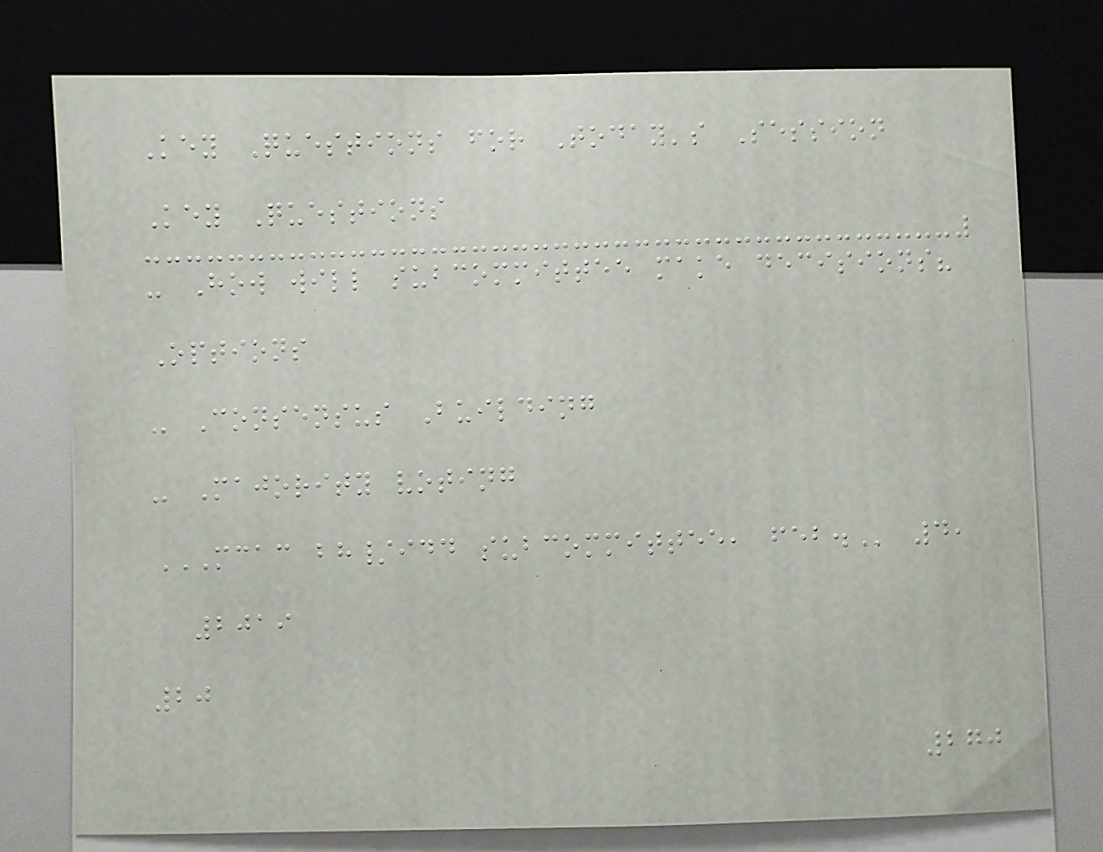Key Questions for Today's Session
Key Questions
- How will subcommittee make decisions?
Options
- Consensus Building
- Majority voting
MCAC BH/IDD SUBCOMMITTEE, FEB. 4,
2019
20
270
